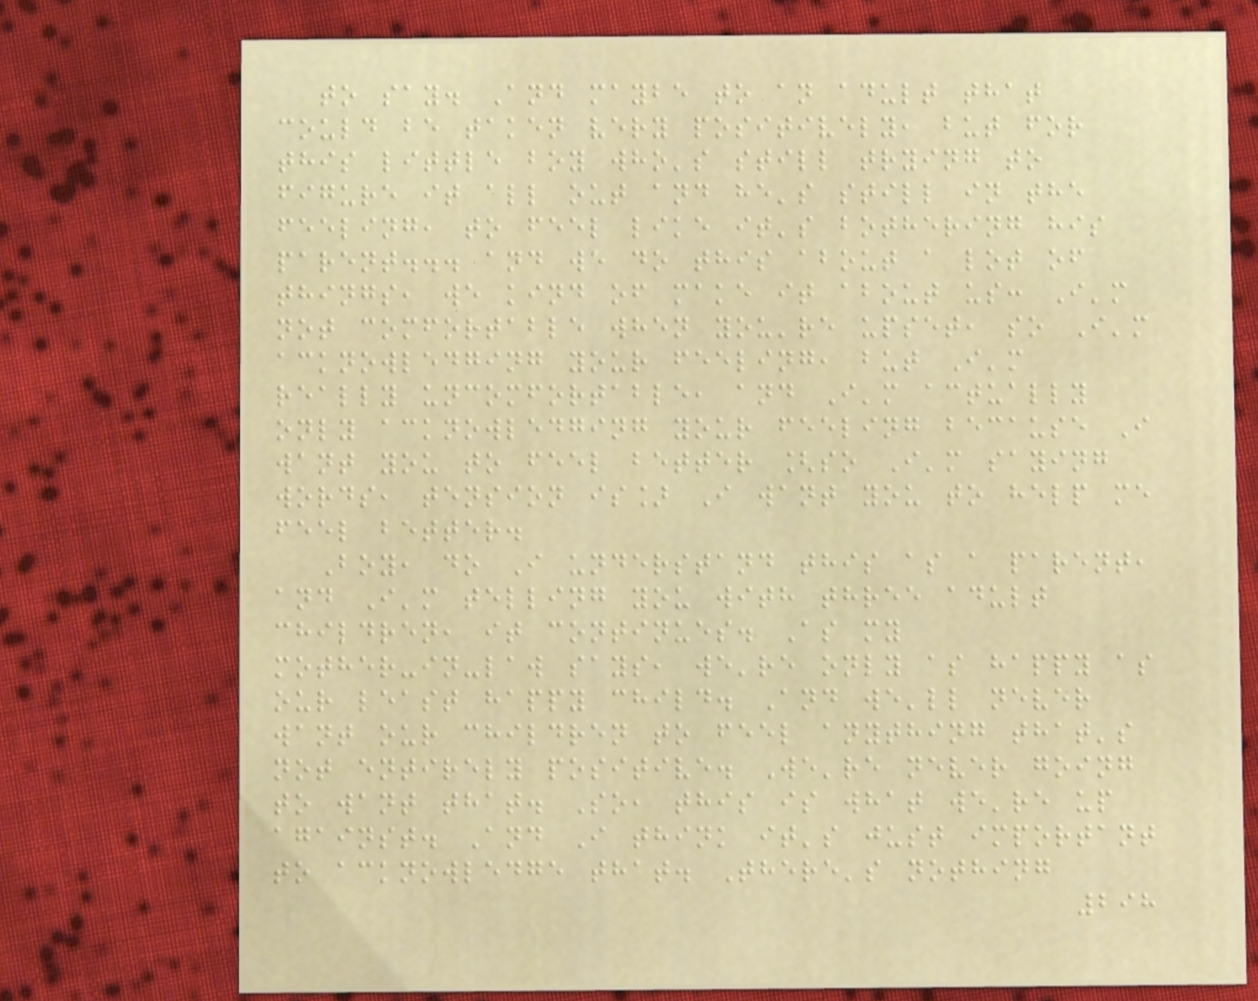to say. And maybe to an adult that
could be taken very positively, but for
this little boy who's still trying to
figure it all out and he's still in the
feeling, to feel like it's bothering his
parent... and we do this about a lot of
things, we kind of make it about us: I'm
not comfortable when you're upset, so I'm
acknowledging your feeling, but I'm
really uncomfortable, and I'm actually
only acknowledging your feeling because I
want you to feel better [so I'm saying
words, tension is] I want you to help me
feel better.
Boy, do I understand this as a parent,
and I'm telling you with three adult
children, it continues. As my
mother-in-law says, we're only as happy as
our least happy child. And we'll never
want our children to feel anything that's
not entirely positive. We're never going
to want that. So, this is what we're up
against. And I think it's just important
to acknowledge that. There's nothing
298
